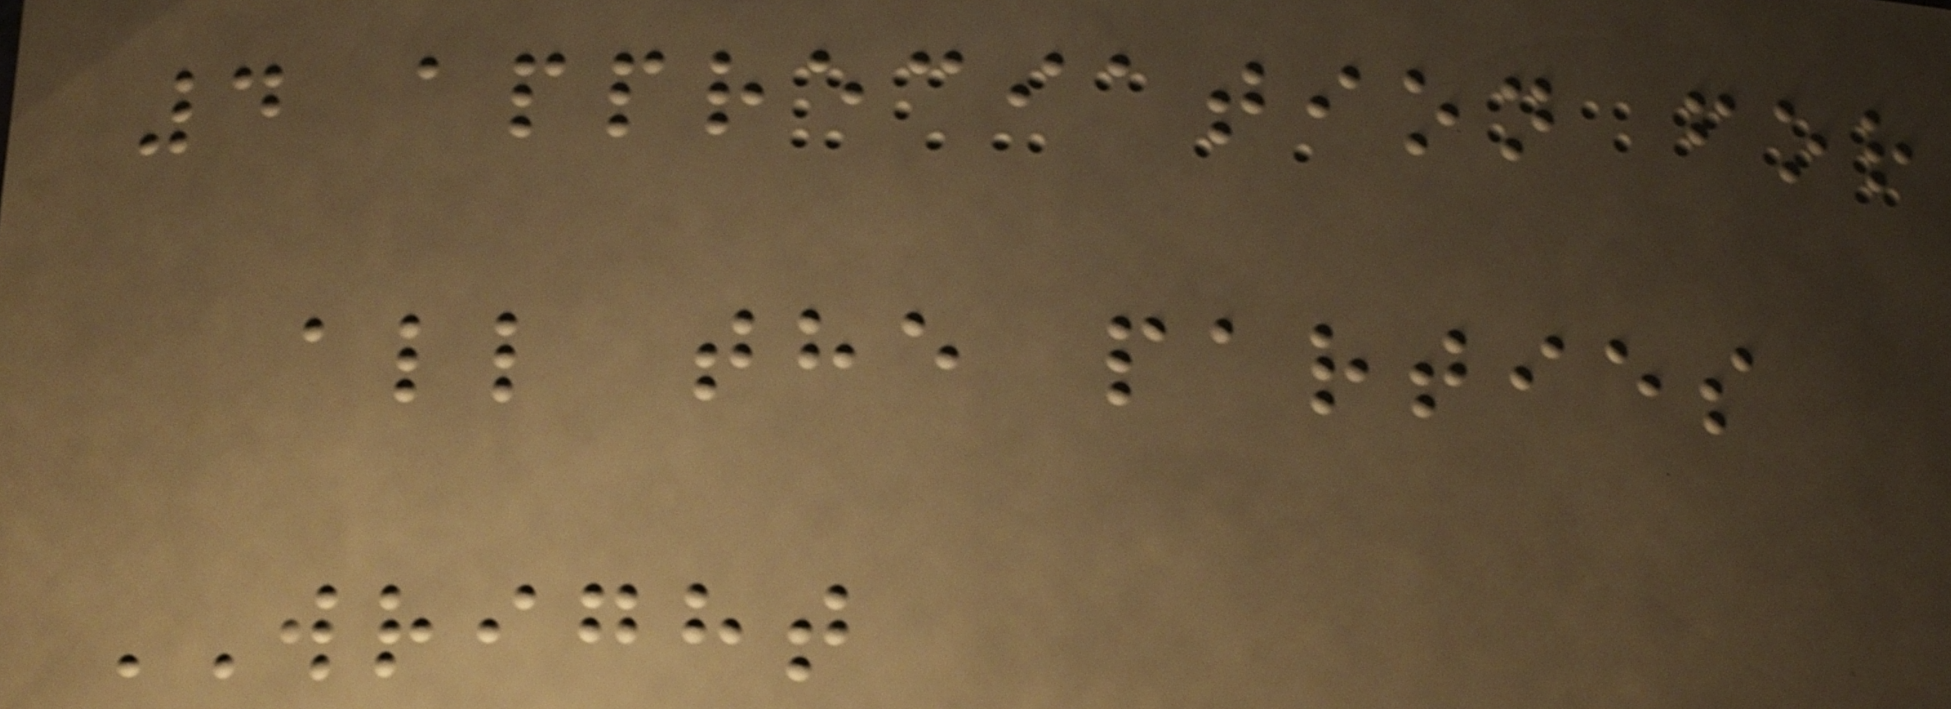4 appreciation for
all the parties
WRIGHT
